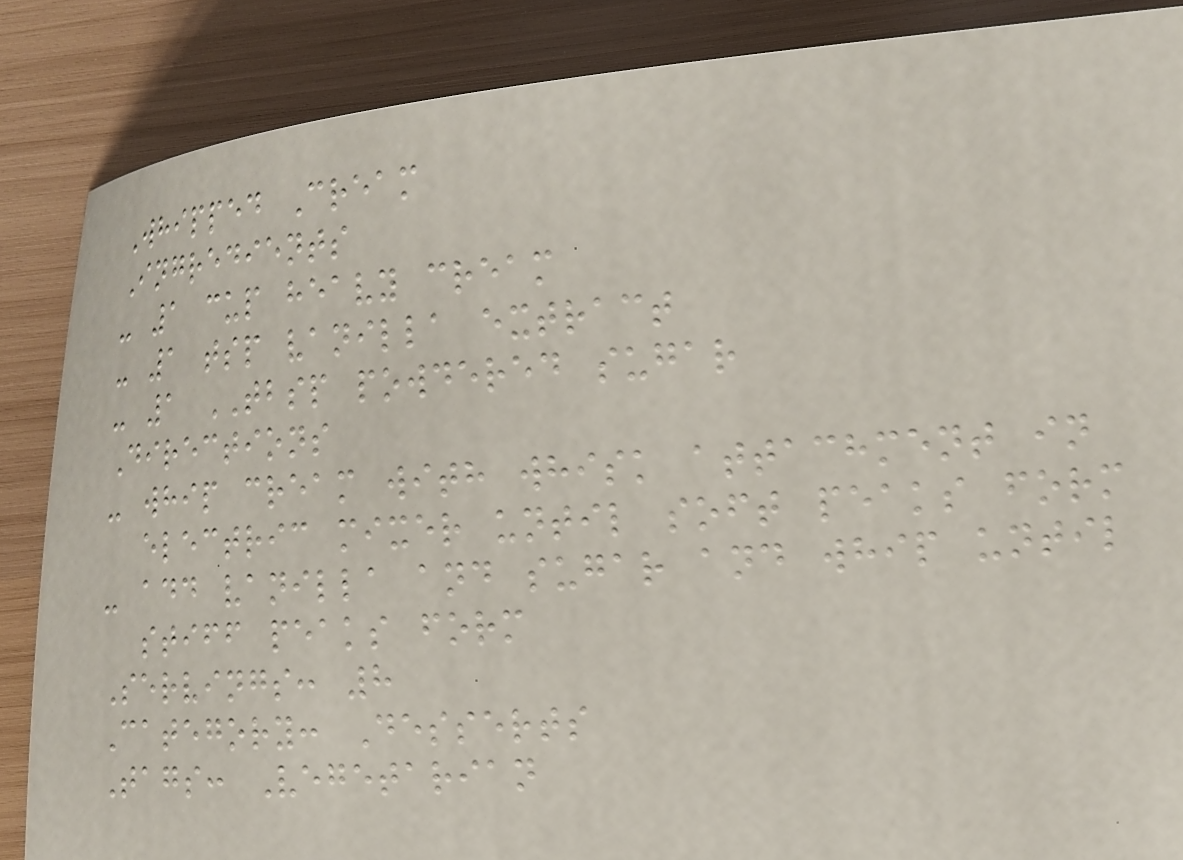Whipped Cream
Ingredients
- 1 cup heavy cream
- 1 tsp vanilla extract
- 1 TBSP powdered sugar
Directions
- whip cream with whisk attachment in
electric mixer until soft peaks form
- add vanilla and sugar and whip until
stiff peaks form
Servings: 8
Category: Desserts
Tags: Vegetarian
